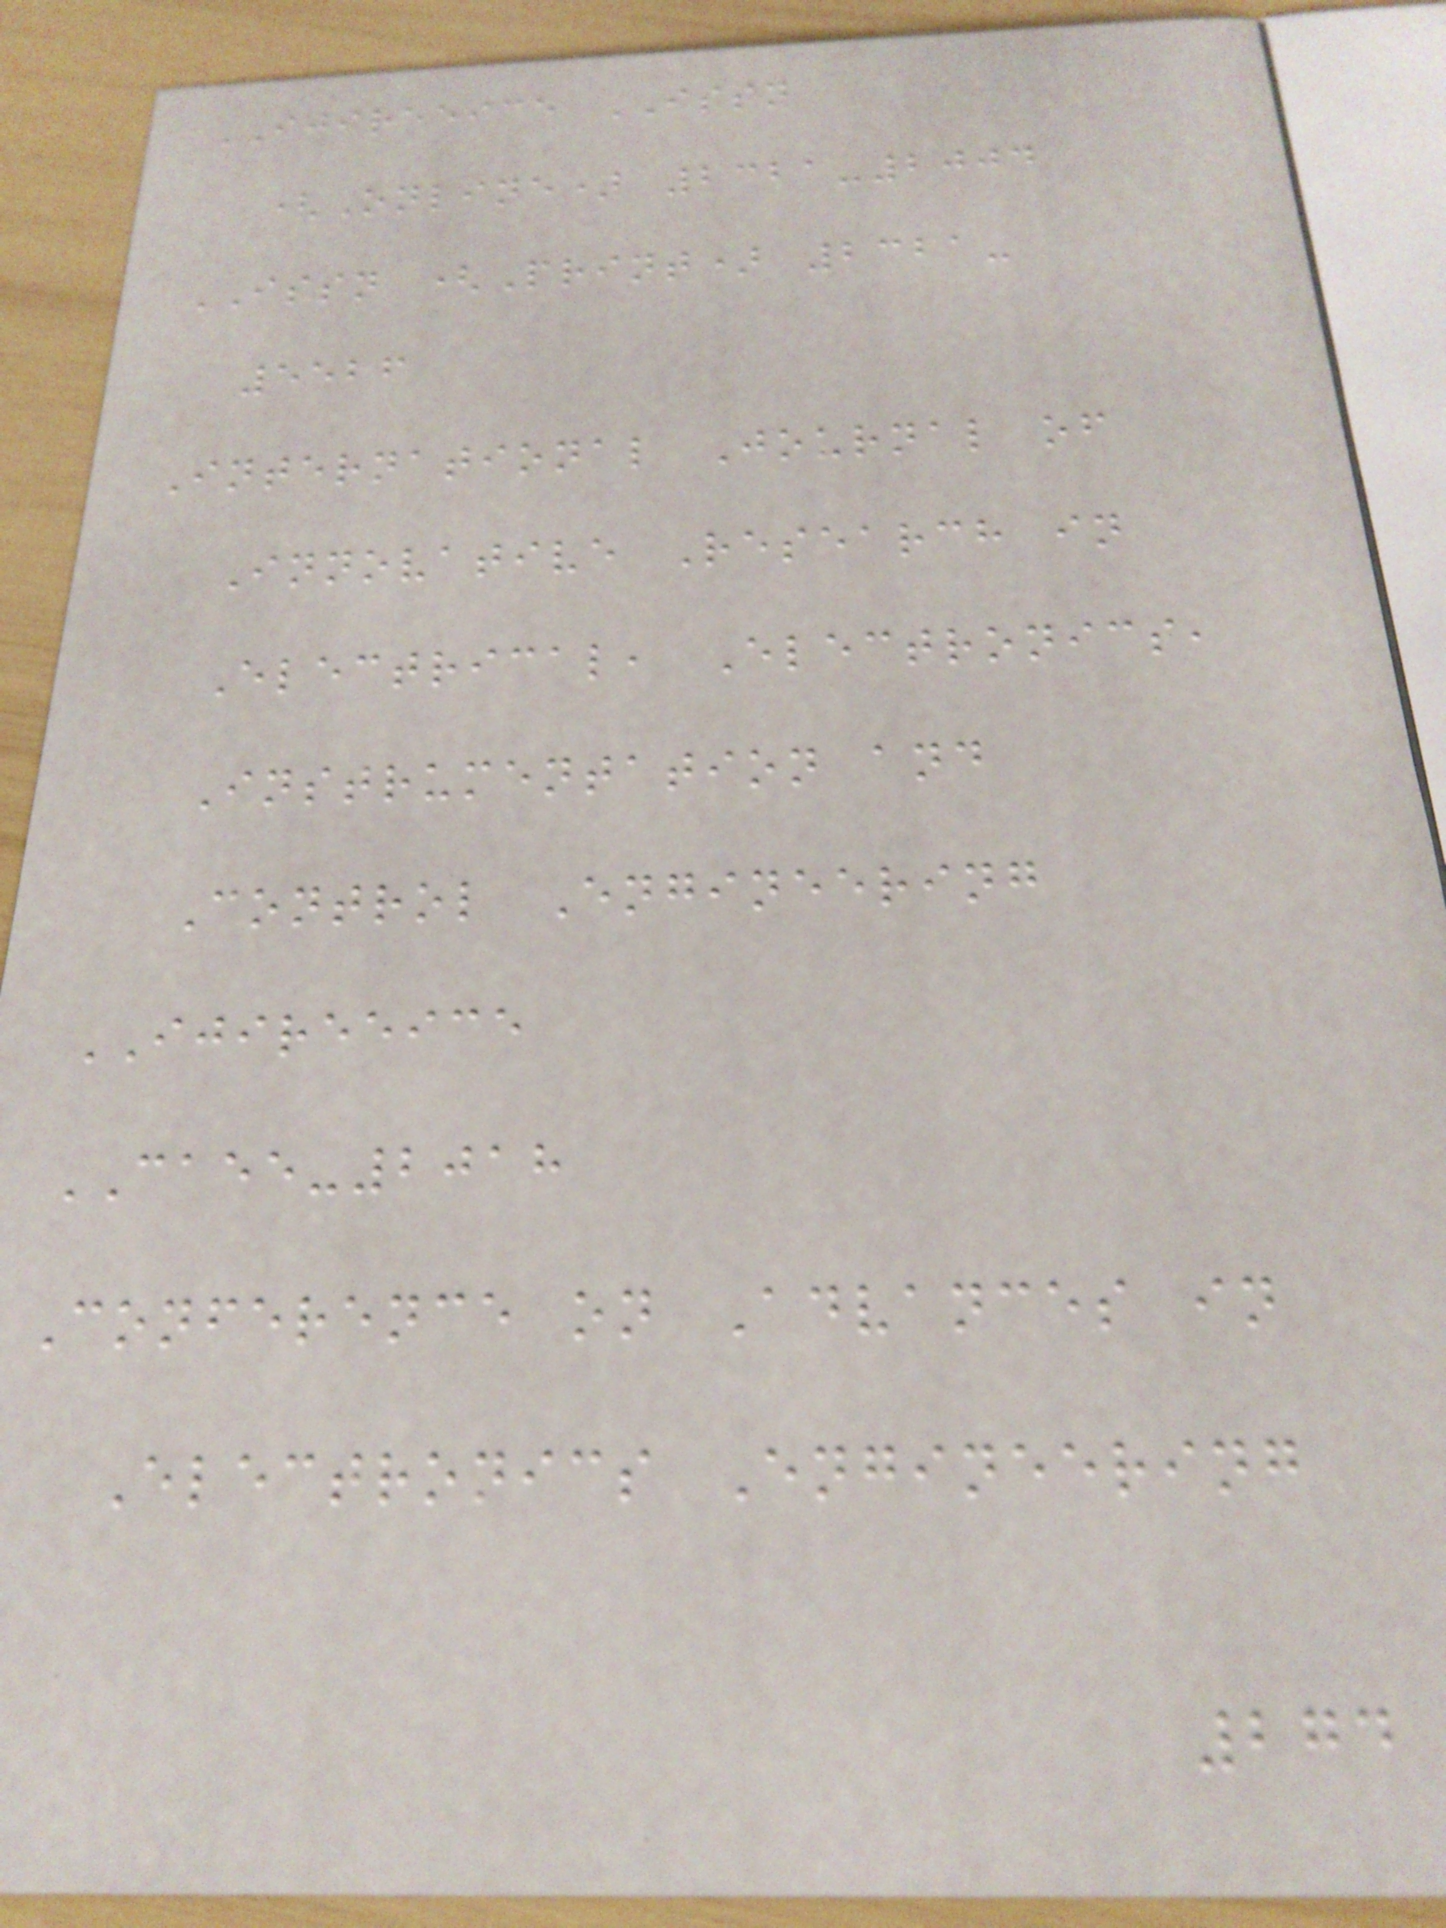IJIREEICE ISSN
(Online) 2321-2004
ISSN (Print) 2321-
5526
International Journal of
Innovative Research in
Electrical, Electronics,
Instrumentation and
Control Engineering
IJIREEICE
CAEE-2018
Conference on Advances in
Electronics Engineering
274
